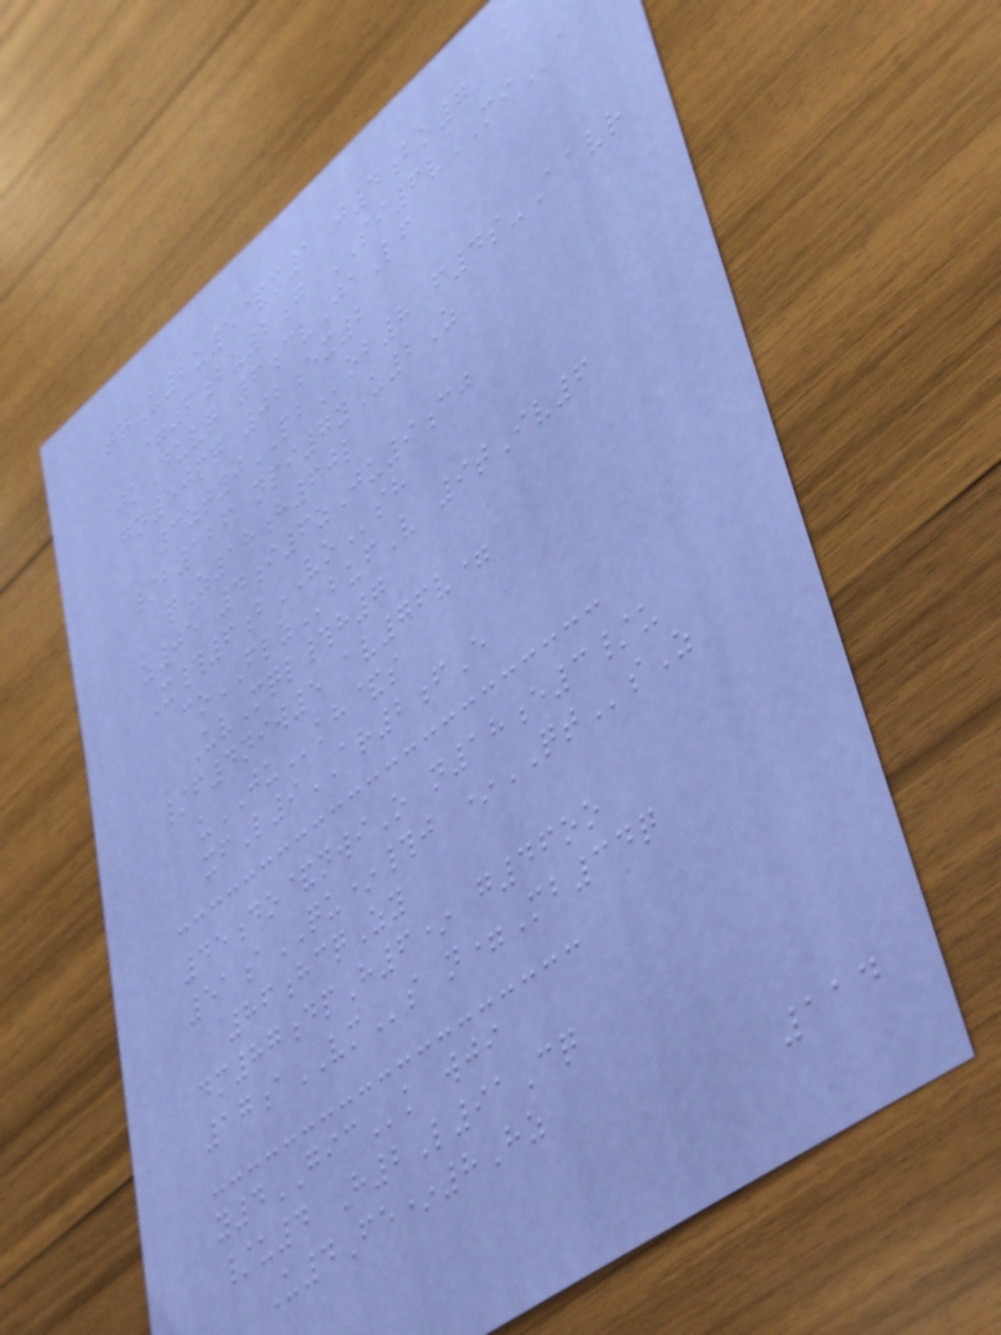tqU2u5&m1 j4bo7
=6bz2g SI6vMIa
jkDuvq 6cvJaLf
gn50pq 02ex2
3zt0PBob8 f4s-Aavr
/b126 npi7yU2Z
qZ18h60l
z05 4i6zJu9cj
X#6bVOsh
coFLZbufV 9tIv6
UvMql#h7
/f4niw5 av76v=
uJUkh&s
xfL9AR2fE
45do&nwiO n18e3/u
51aQU*#j *QTsZ
86hcqZy
dm87dpH6* g46oo
17aVMs n=Mb34q
y4GICk wji
/u4 H2L91Cq
U4Fe*8Hz
114
